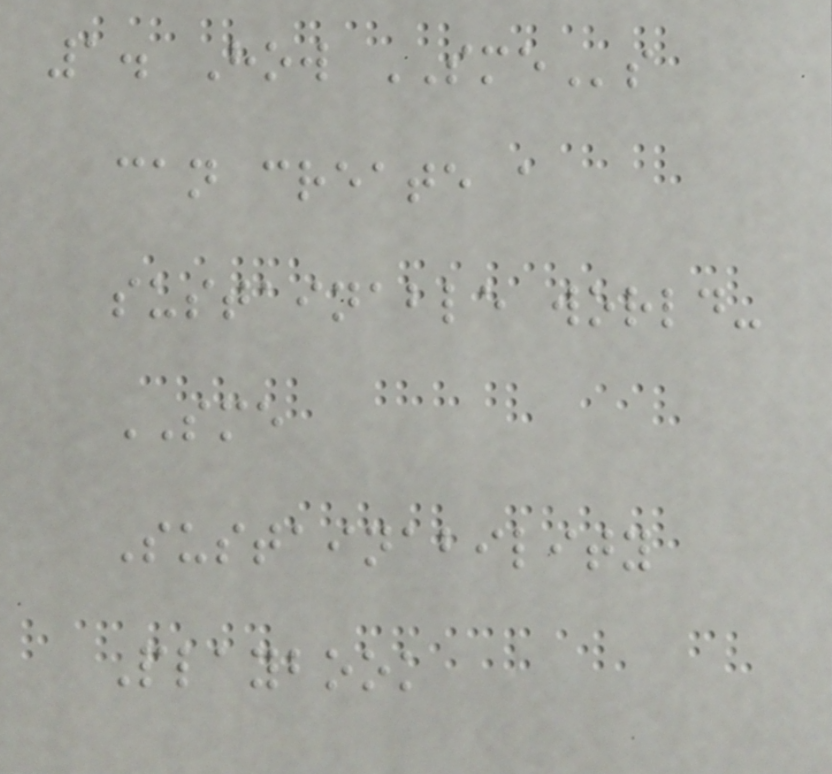1. How SMEs
can create a
sustainable world-
SME
Sustainability
Playbook
